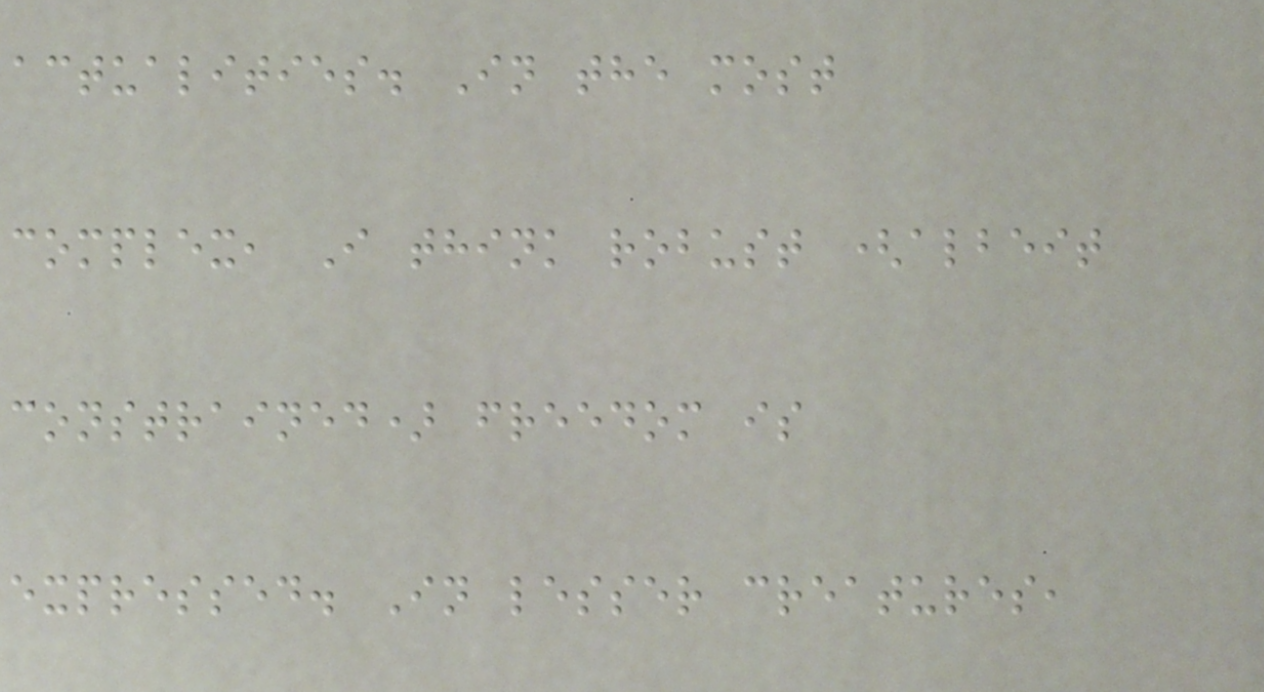actualities. In the most
complex, I think robust (albeit
constrained) freedom is
expressed. In lesser creatures,
